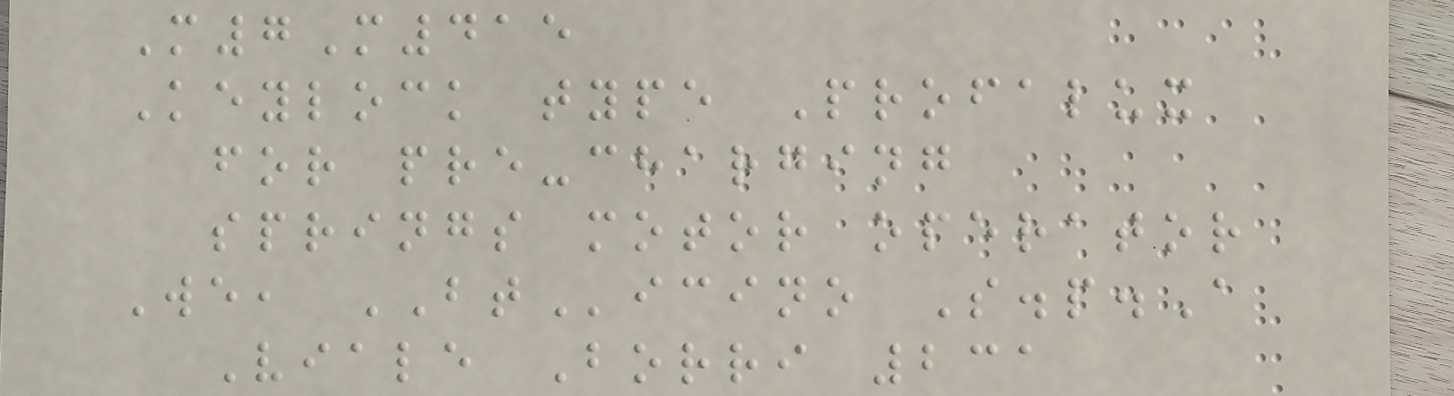M7M415
Keylock type Profalux
for pre-charging
springs motor operator
We, BTicino S.p.A
Viale Borri 231
